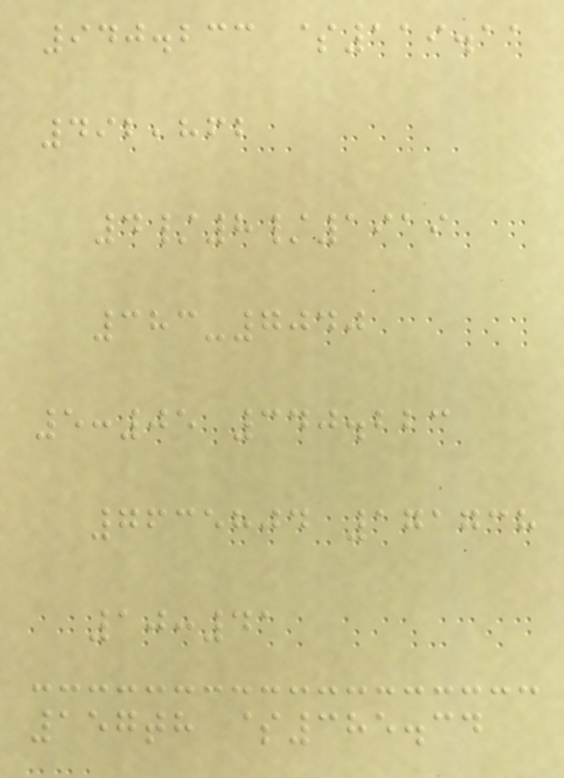940.233 $119.11
492,862
4/8/1919
383-7040
5:05 340.223
7635804 171738
10:41
157th $385.34
